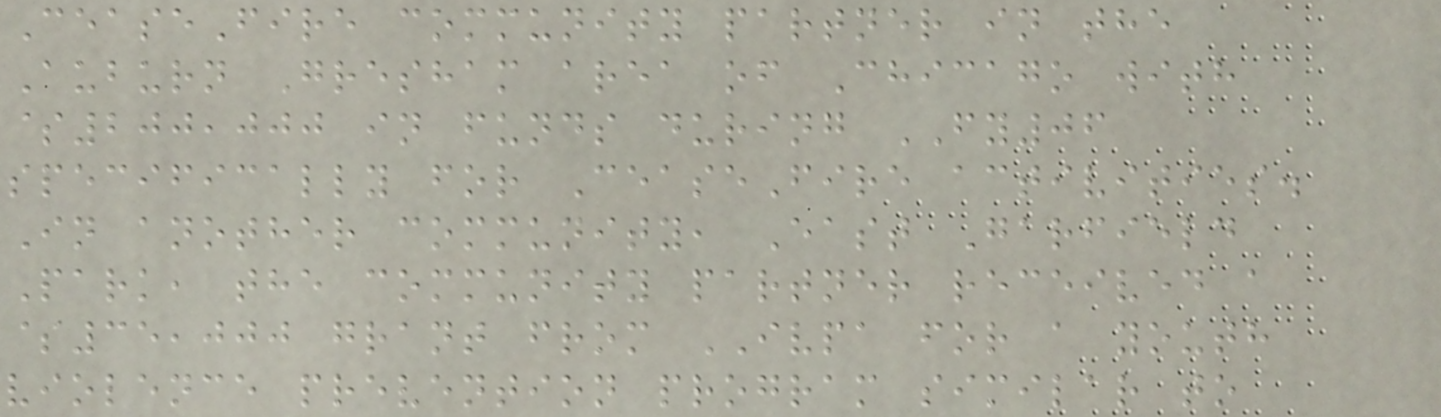CeaseFire community partner in the
Auburn Gresham area of Chicago with
$200,000 in funds during FY06
specifically for CeaseFire activities.
In another community, East Garfield
Park, the community partner received a
$35,000 grant from IVPA for a youth
violence prevention program similar to
